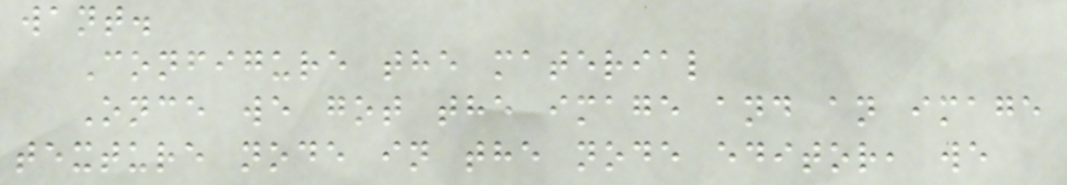want.
Configure the material
Once we got the image and an image
texture node in the node editor, we
